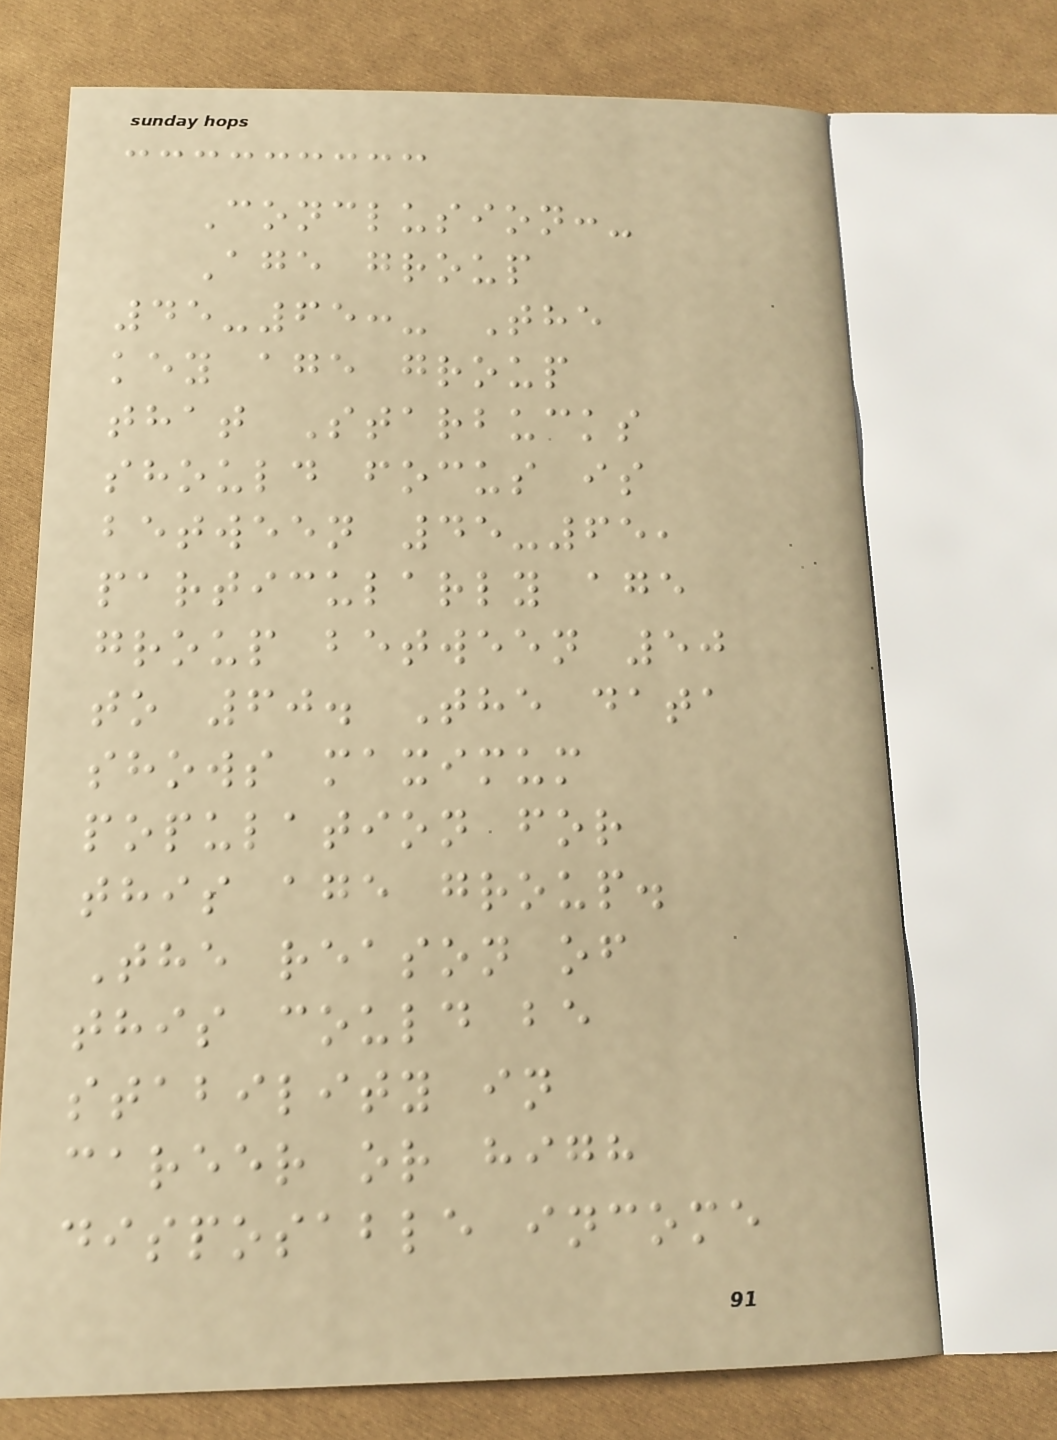Conclusion:-
Age group
45-65:- The
key age group
that Starbucks
should focus is
between 45-65,
particularly age
group between 50
to 60. The data
shows maximum
population for
this age group.
The reason of
this could be
stability in
career or high
disposable income
